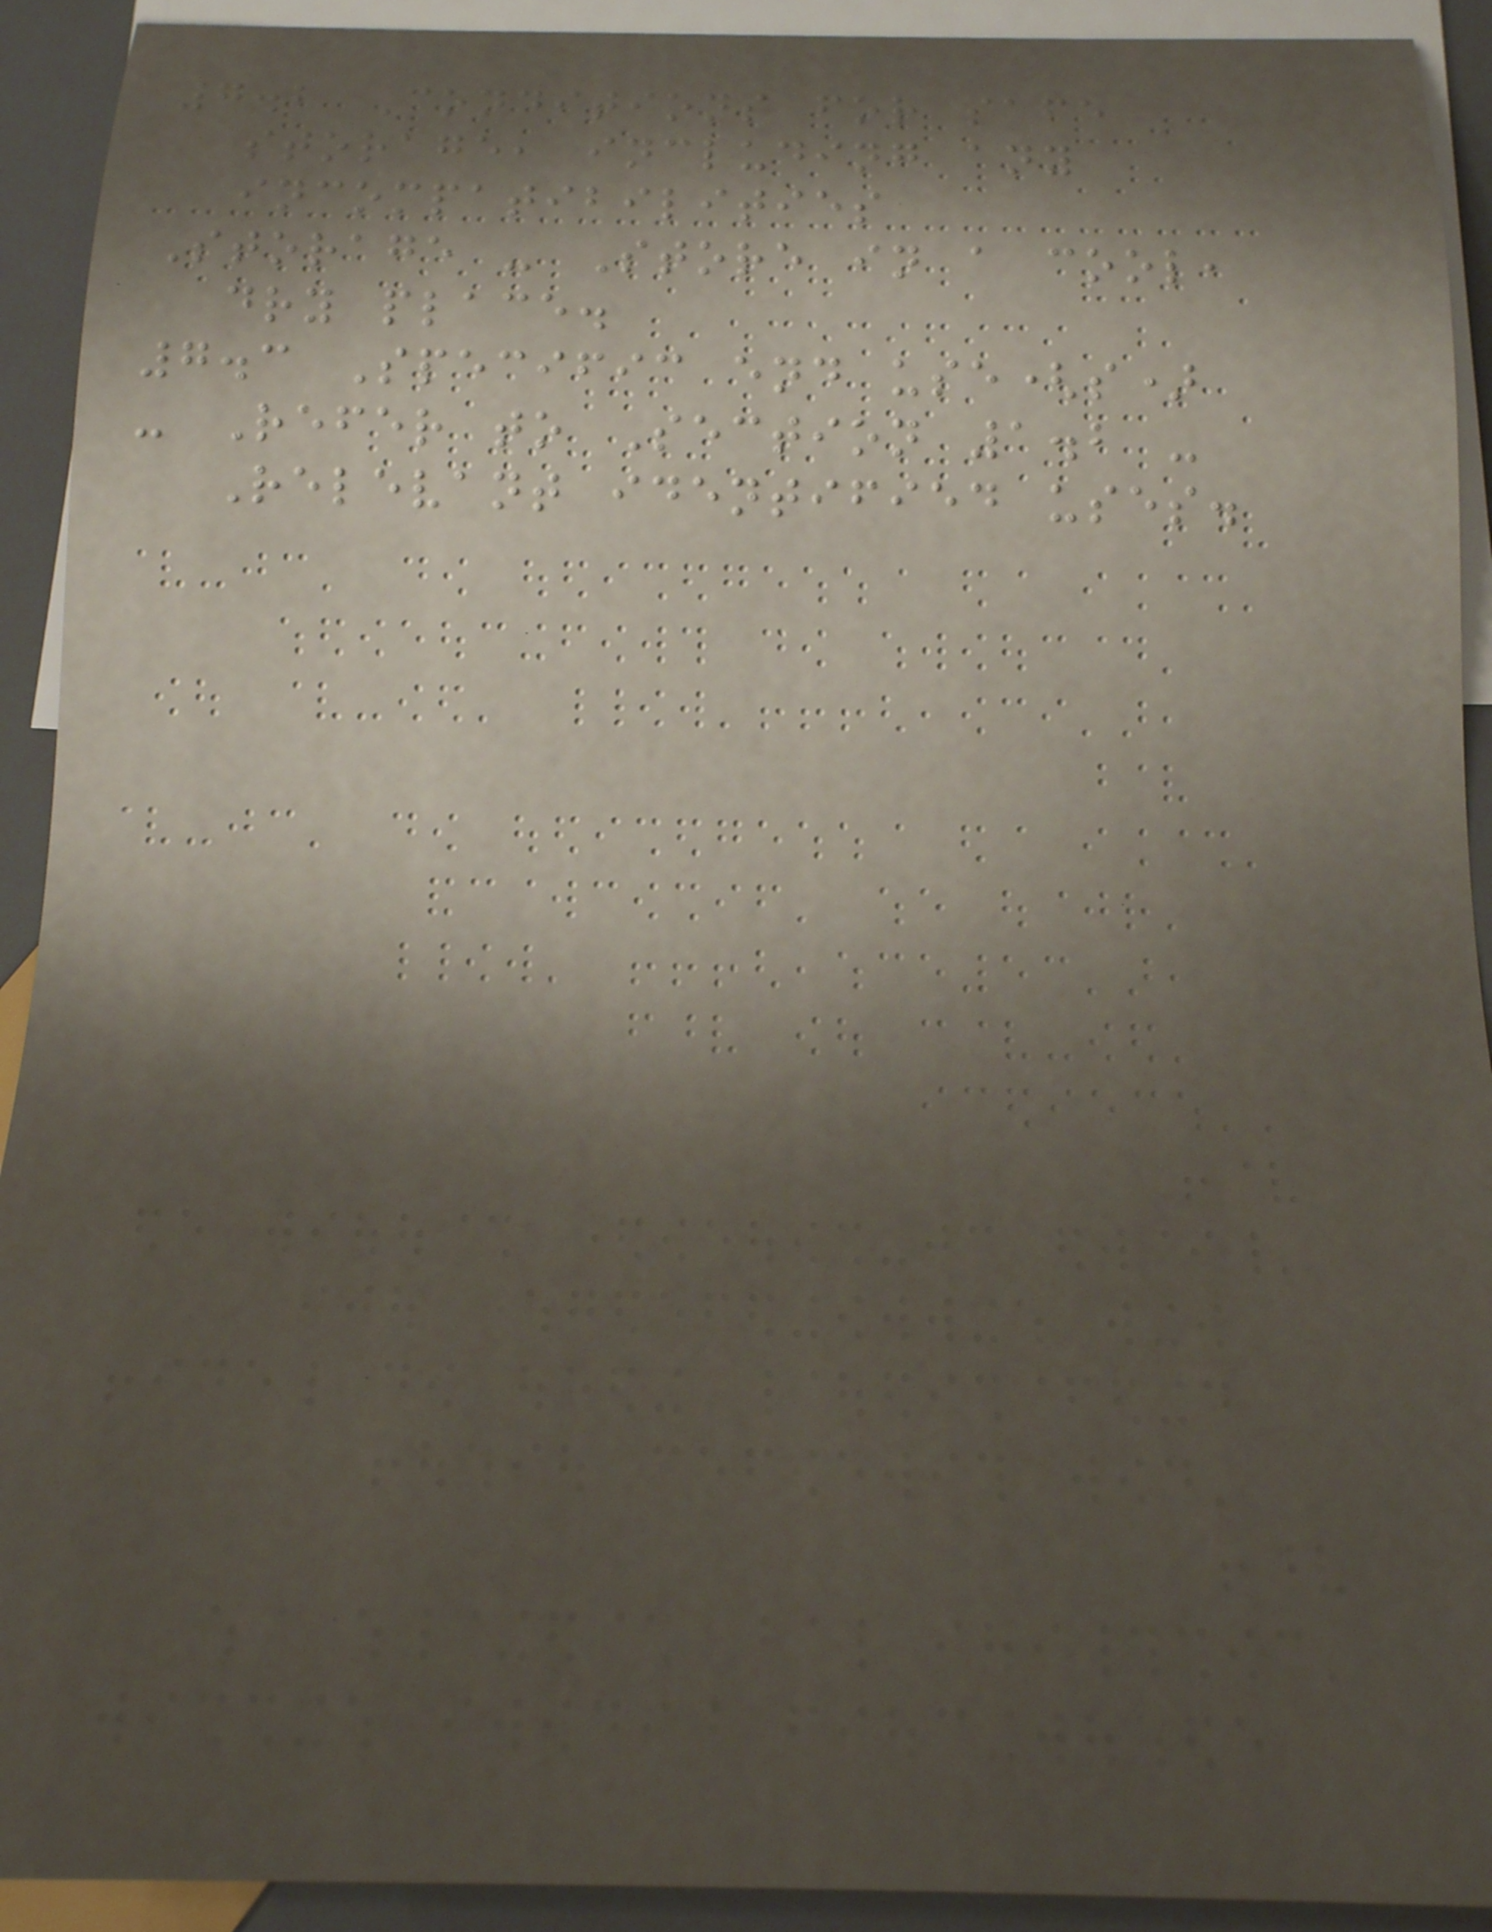7.2 Conditions for safe
storage, including any
incompatibilities
Storage - Store in a cool,
dry place.
7.3 Specific end use(s)
- Refer to Section 1.2 -
Relevant identified uses.
